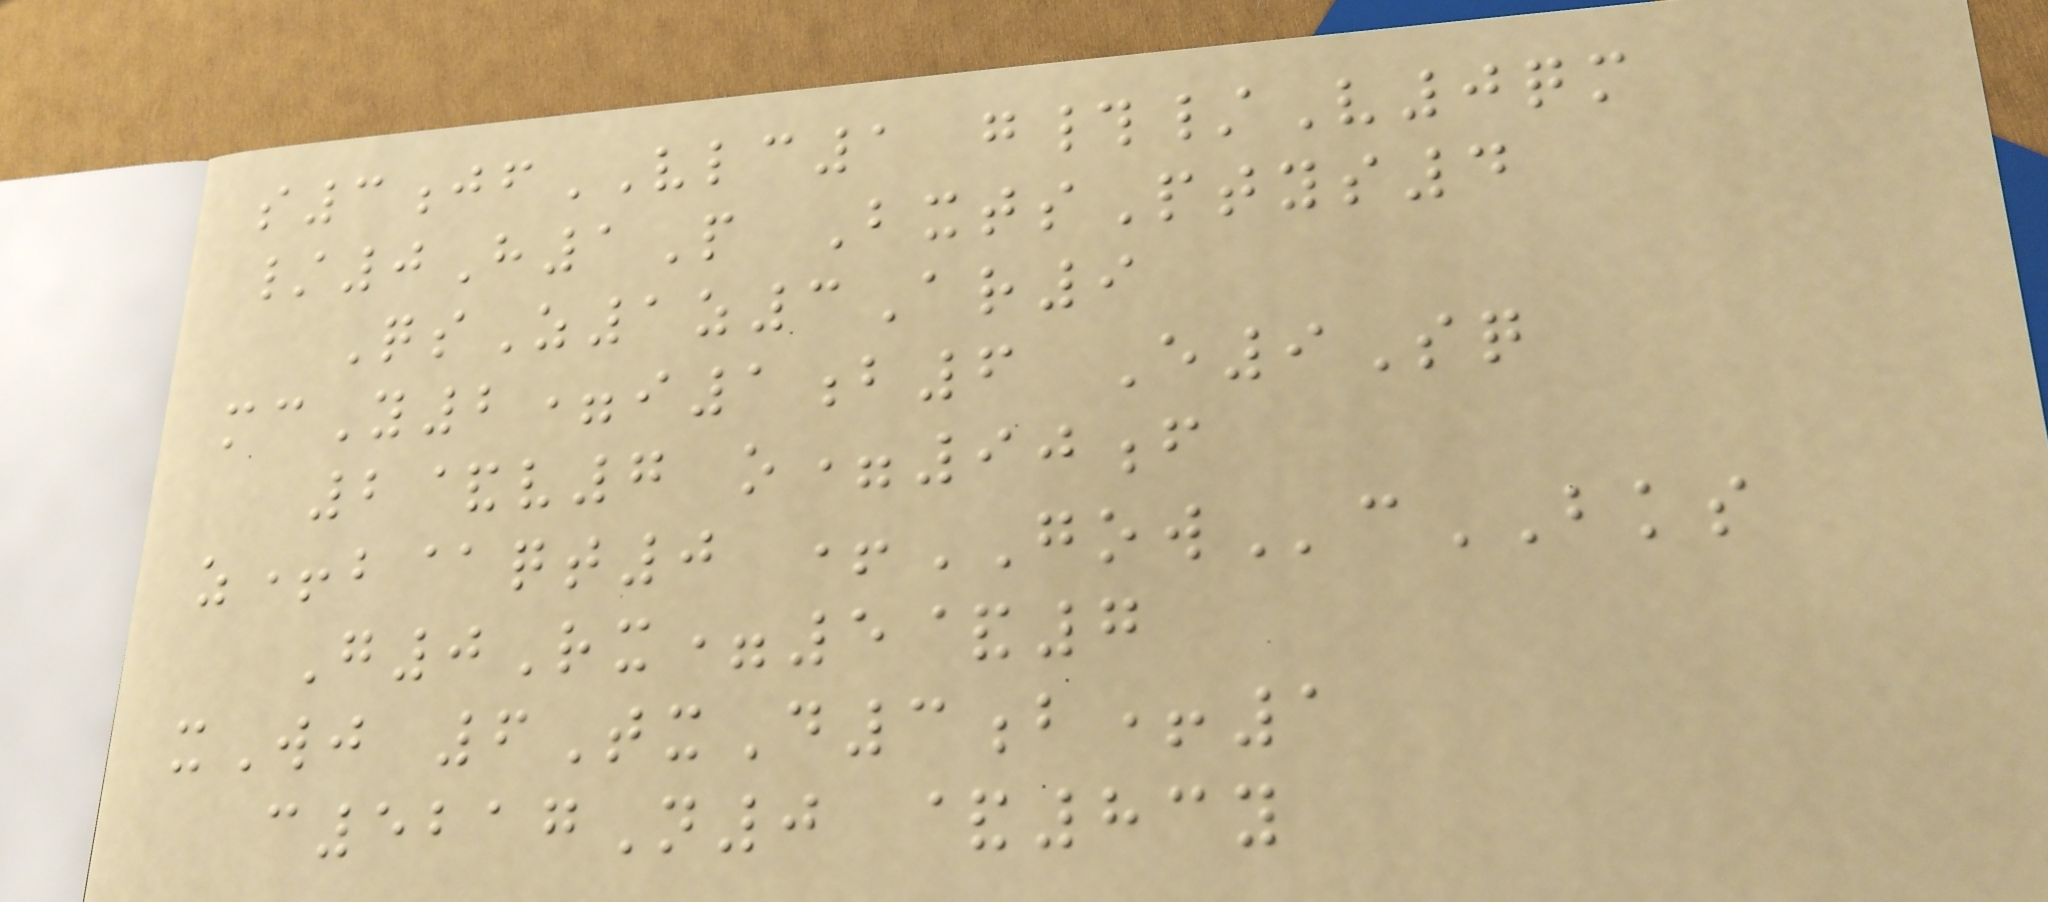s3jfVLC1 g#/V0qm
/0H1P BxtsPtys4
QsZ1z3Ar9
mcY2=i1b6 E9Sq
2&v7 o=90f
z+b@qt0 +GOWcBKS
G0Rx=5&7
xWj 6TxD3b+1
c5217N0 &83y
